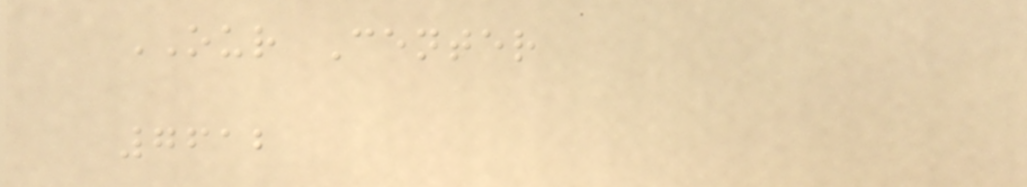OUR Center
7612
